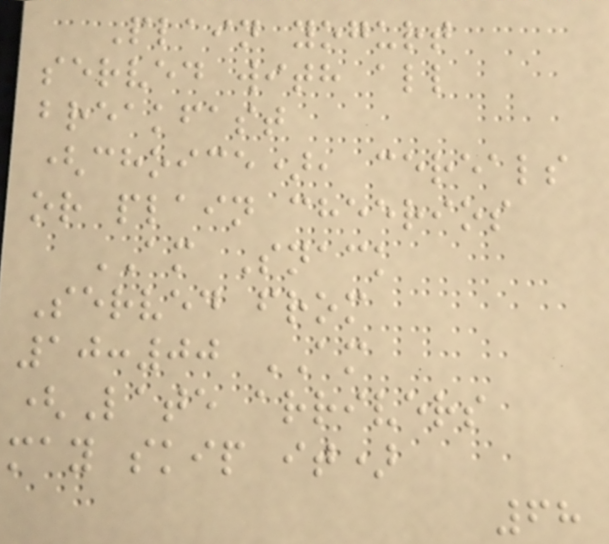Plain yogurt
served with all
breakfast
(choice), cereals
or plain cheerios
AM Snack
Served from
10:00 AM
(Late arrivers
may skip it)
68
